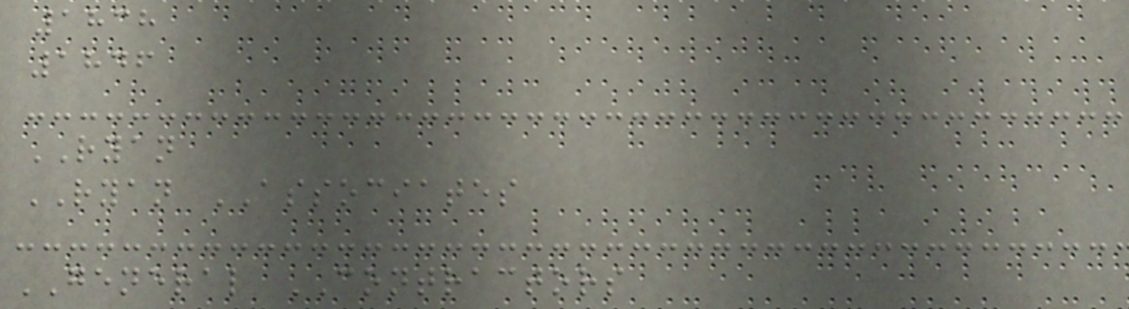1838
1846
RYAN
RYAN ASSOCIATES
GENERAL CONTRACTORS
